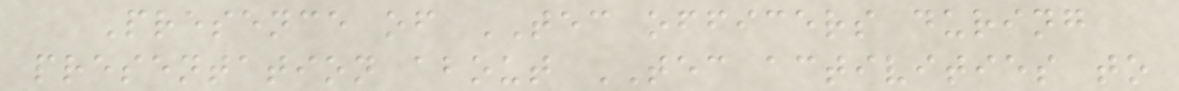Presence of TEC officers during
presentation about TEC activities to
